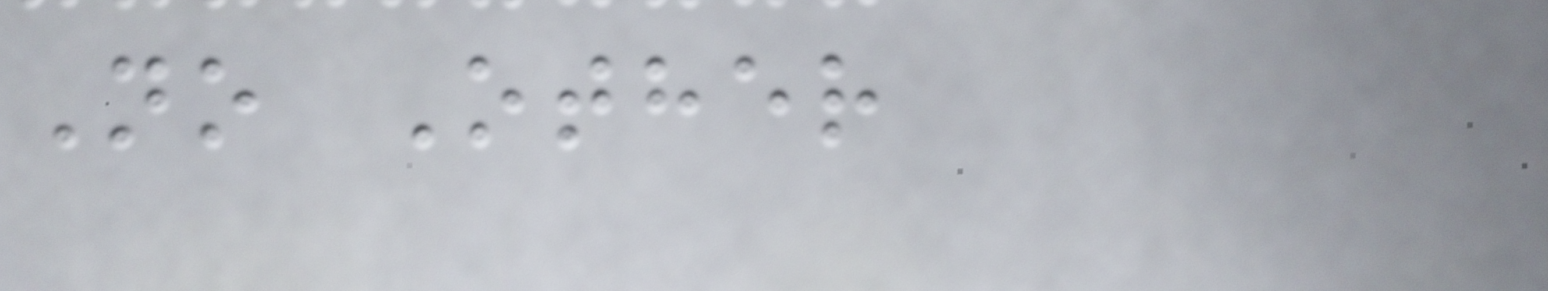No Other
